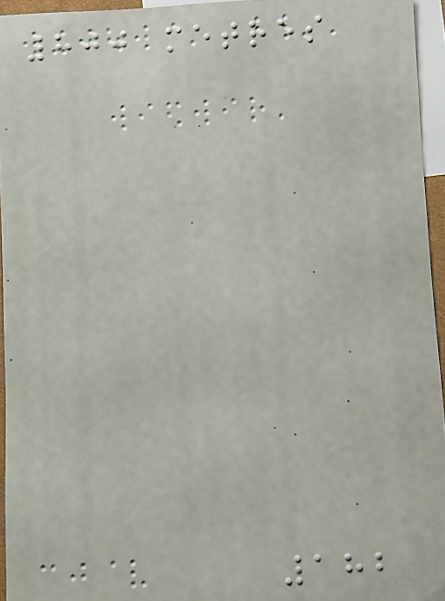800 metres
182
